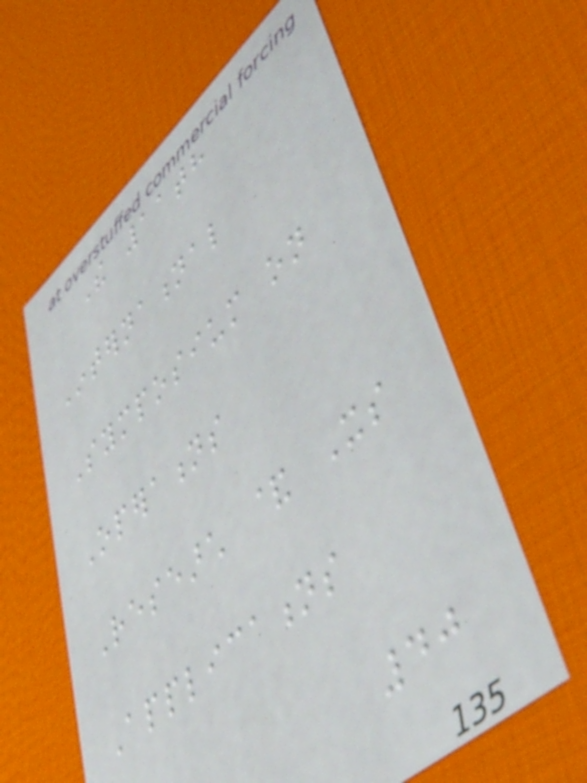The 11th
International
Symposium on
Operations
Research & Its
Applications
40
